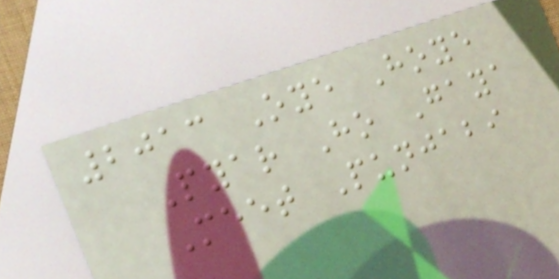2013 Oye Hoye
Pyar Ho Gaya
Meet Punjabi
